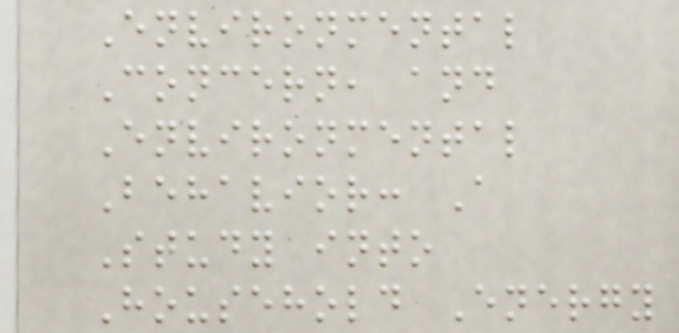Environmental
Concern, and
Environmental
Behavior: A
Study into
Household Energy
